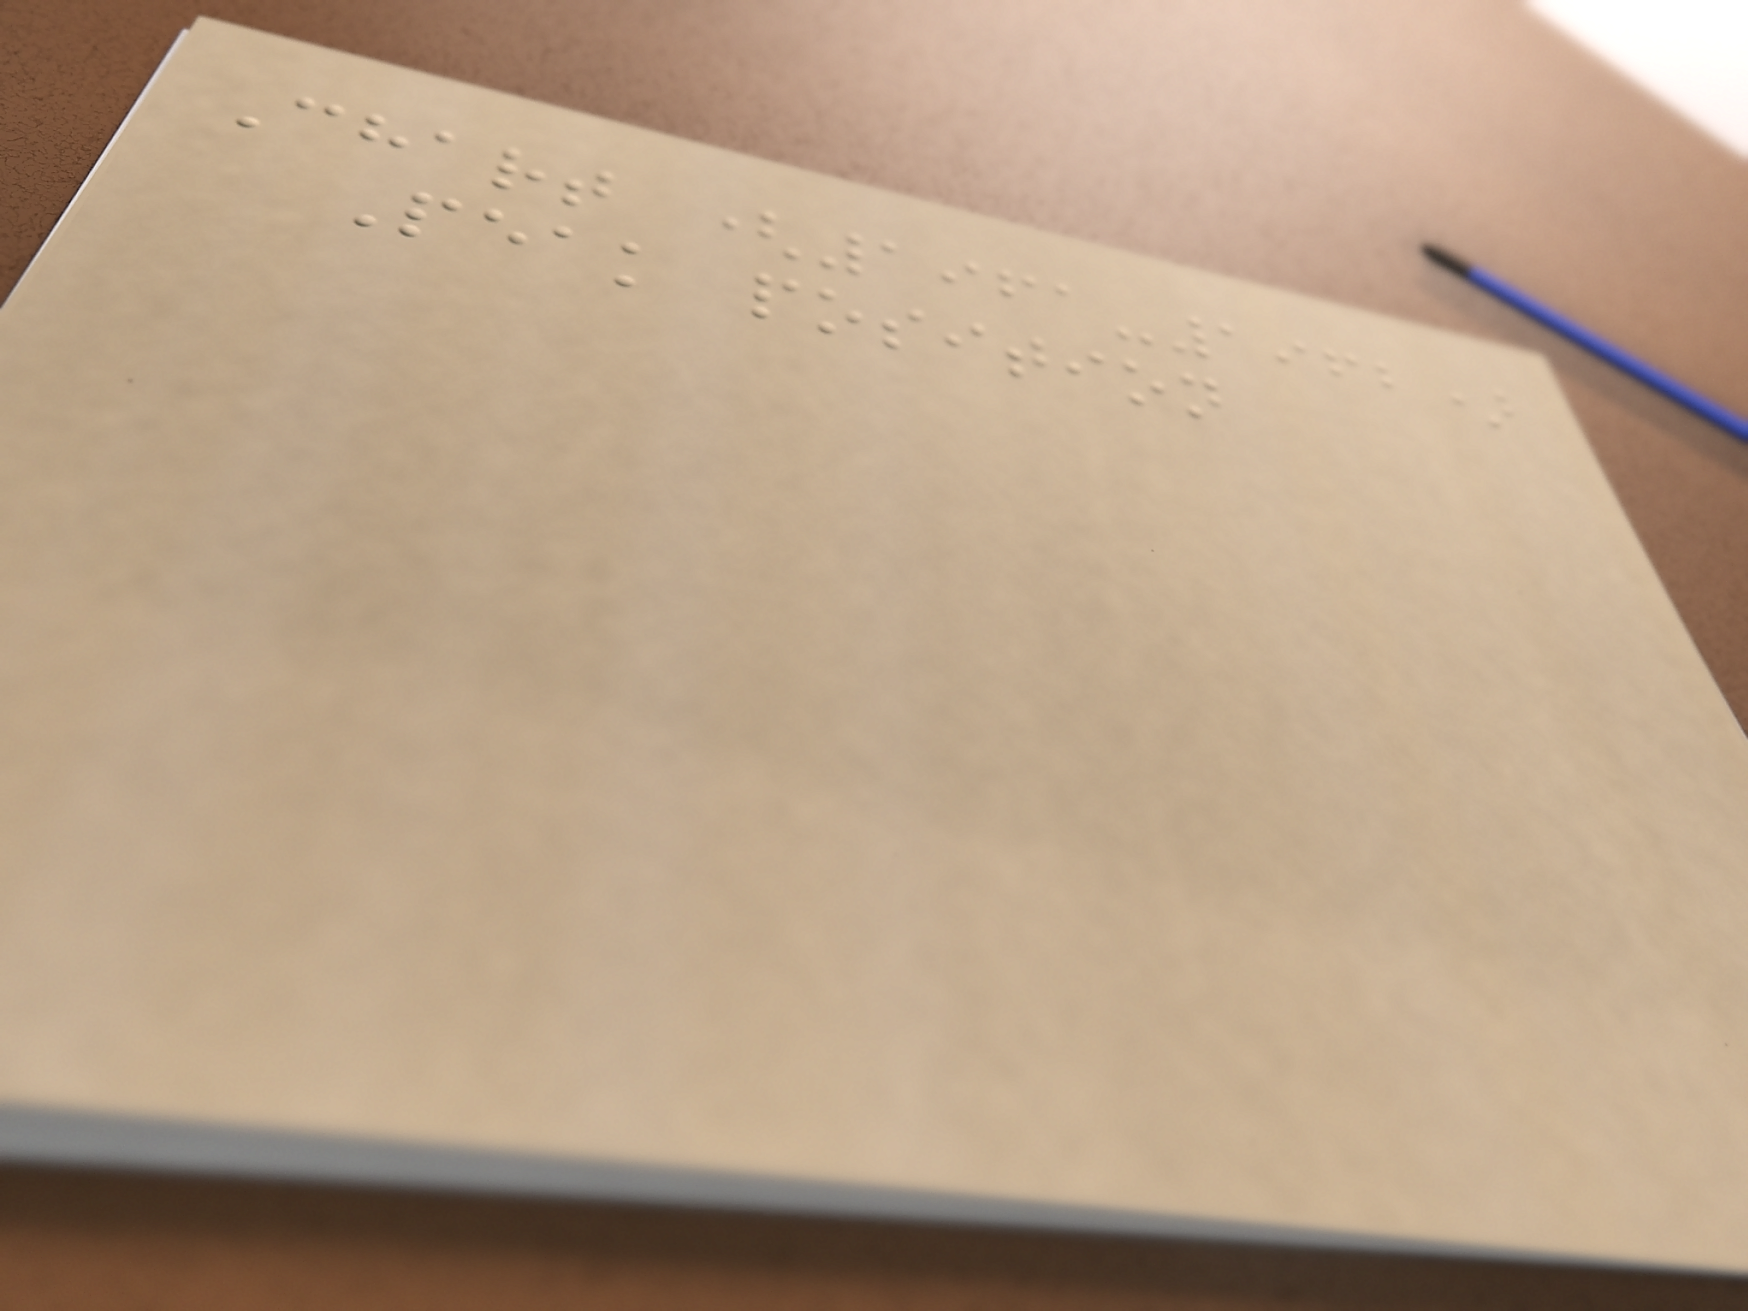Chart (1961-1962)
Peak position
